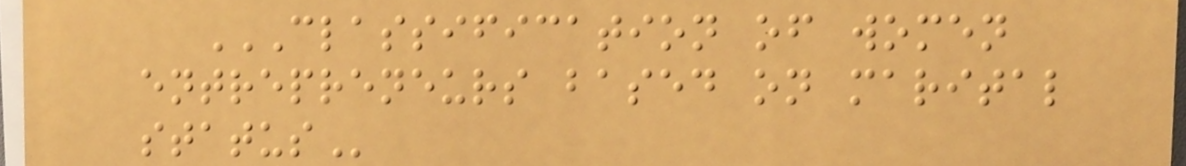CLASSIFICATION OF WOMEN
ENTREPRENEURS BASED ON MARITAL
STATUS
